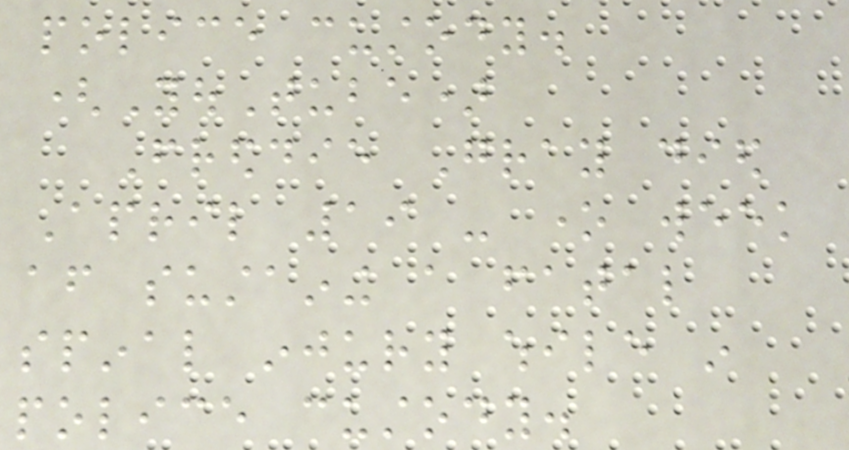police custody.
(YouTube)
Freddie Gray died
April 19 - one week
after sustaining a fatal
spinal injury while in
police custody.
